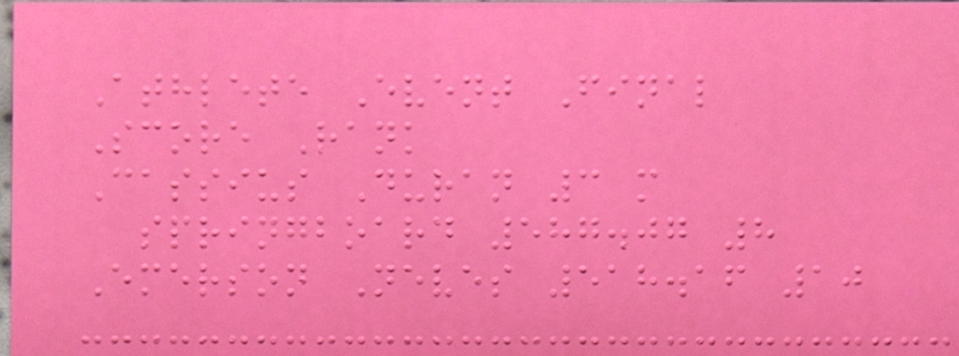Athlete Event Final
Score Rank
Cassius Duran 3 m
springboard 587.07 8
Emerson Neves 518.16 10
